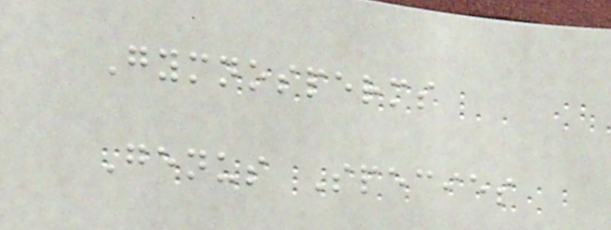Gymnosperms
Genus Species
